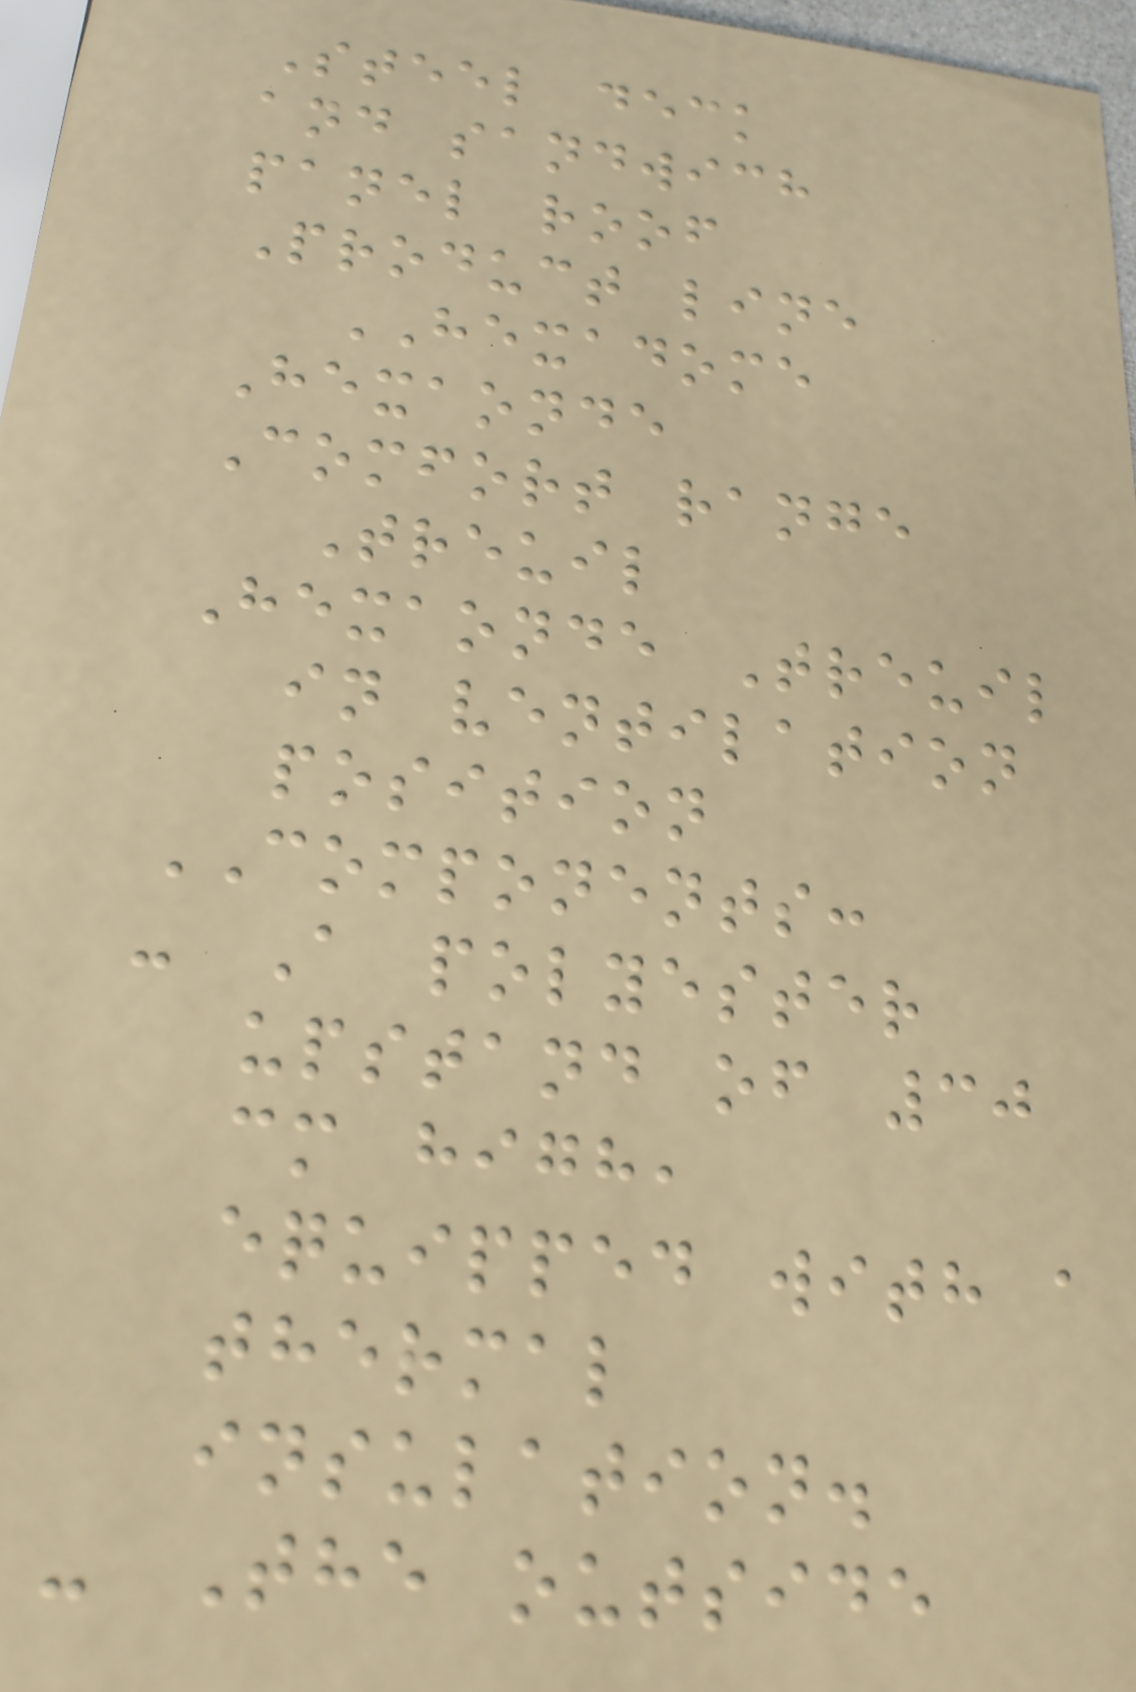Steel deck
and sandwich
panel roof
Product line
HEXADOME
Hexaonde
Comfort range
Treuil
Hexaonde Treuil
in ventilation
position
COMPONENTS:
- A polyester
upstand of 30
cm high,
equipped with a
thermal
insulation.
- The outside
